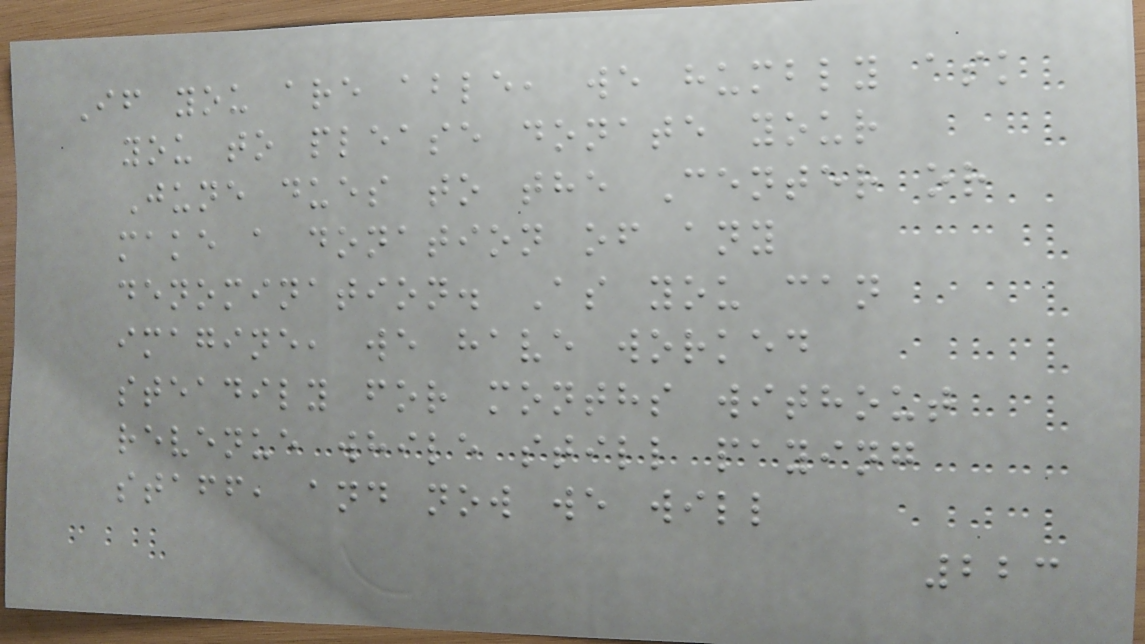If you are able, we humbly ask
you to please donate your
June dues to the Center or
make a donation of any
denomination. As you can
imagine, we have worked
steadily for months without
revenue while still paying
staff, and now we will
223
